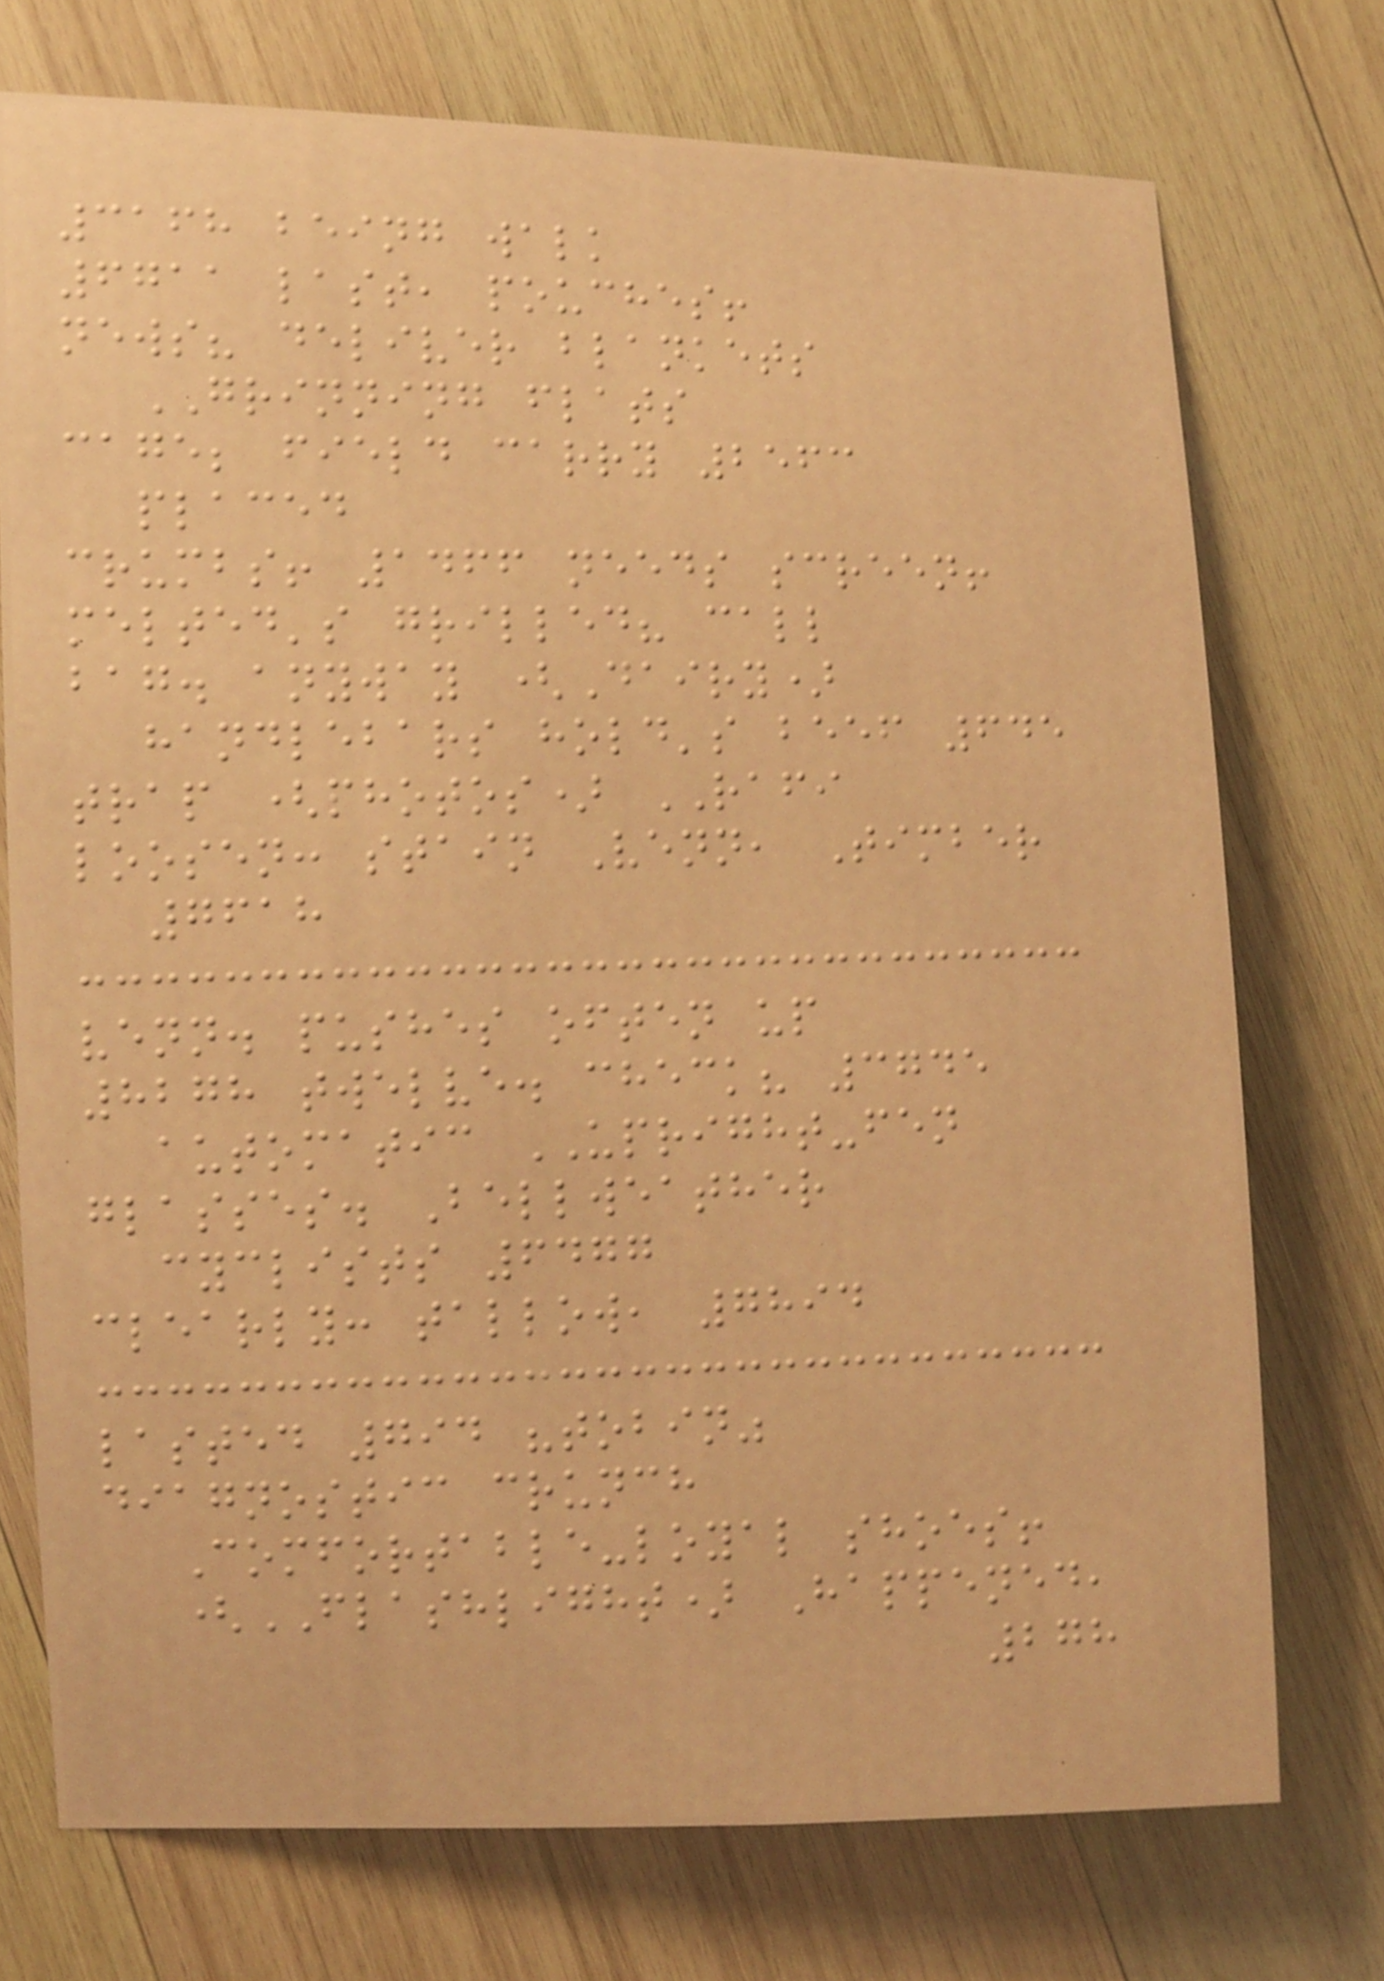3168 being walk
6711 last, pouches!
news? deliver blankets
GRINNING flats
cage; field carry 2563
placed
crumbs! 1466 needs screen!
melted's grilled? call
bag. anyway (Dairy)
handlebars hold's beef 645
trap (photos) RAFI
loosen: stain Venn, Timber
7618
venn. pushes often up
8278 twelve. check? 3745
automatic UPRIGHT-fen
glasses. Bellweather
cyclists 6477
clearly: tallow, 7894
lasted 794 "tobin"
diagnostic crunch
Comfortable-loyal shoes!
(FLASHLIGHT) Happened,
278
